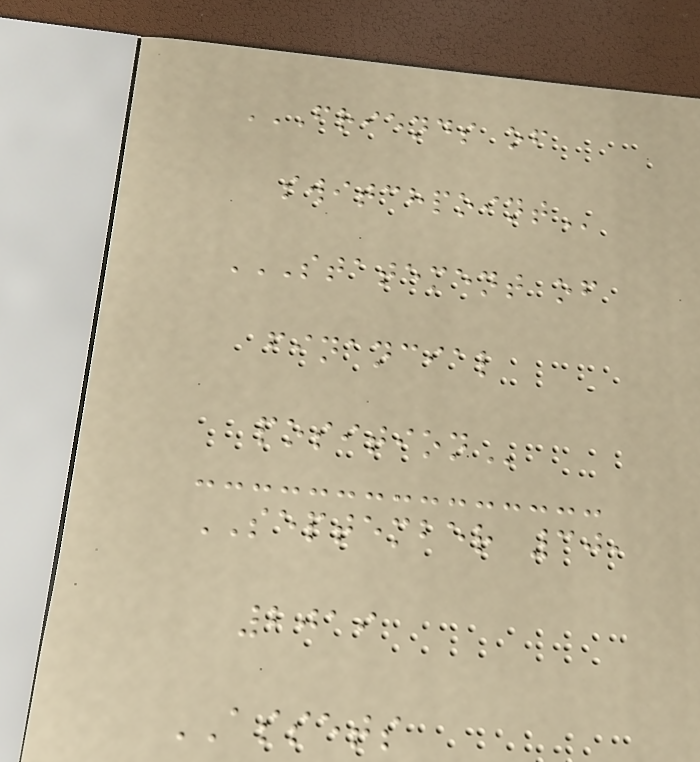FRIENDS OF
SWITCHPOINT
STATEMENT OF
FINANCIAL
POSITION
SEPTEMBER 30,
2019
ASSETS
